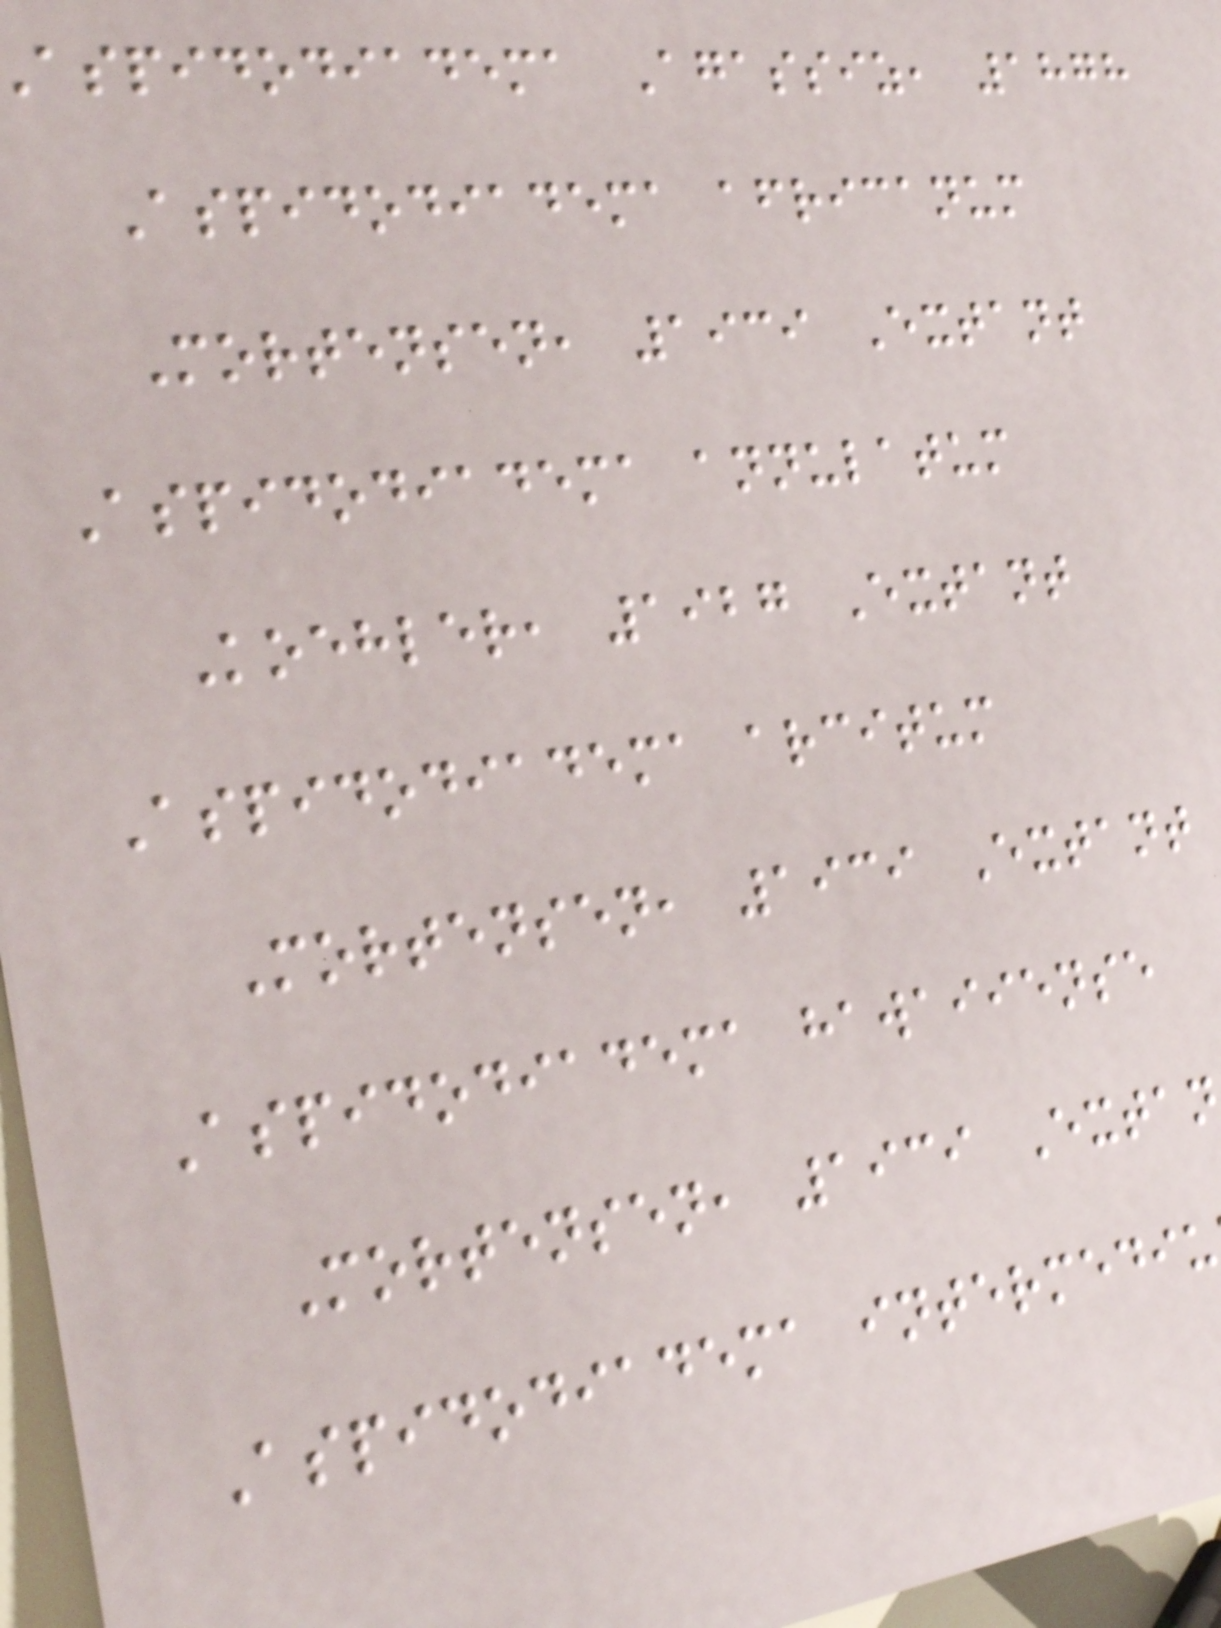aspidodiadema Agassiz, 1878
Aspidodiadema africanum
Mortensen, 1939 Extant
Aspidodiadema annulatum
Koehler, 1927 Extant
Aspidodiadema arcitum
Mortensen, 1939 Extant
Aspidodiadema hawaiiense
Mortensen, 1939 Extan
Aspidodiadema intermediu
